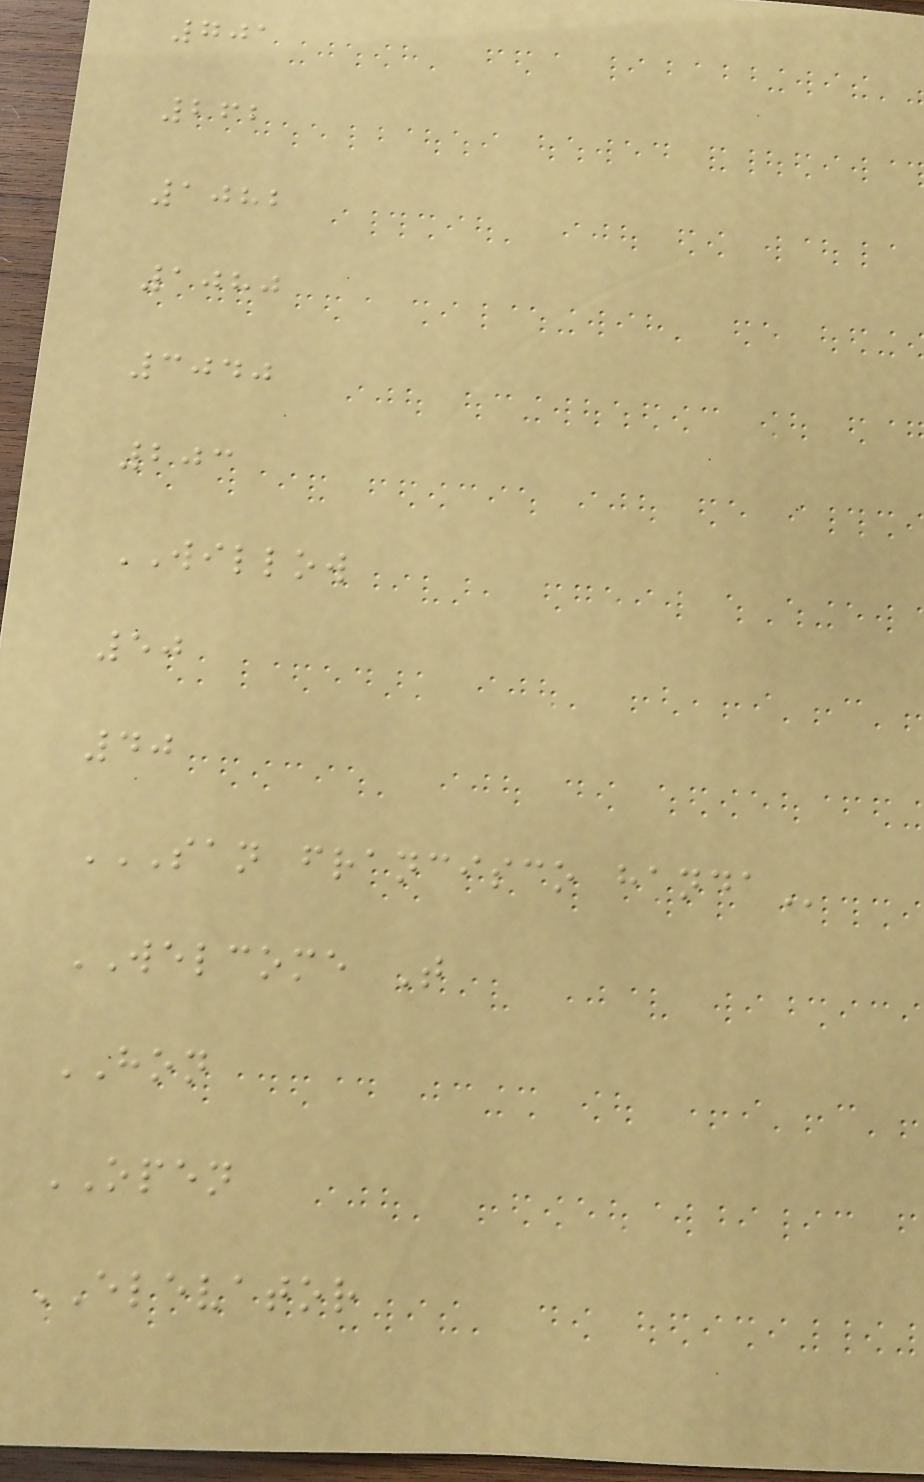701
262
1082
1080
3040
203
WILLOW
50
40
SAN FRANCISCO HANDA
WELCOME T
HON
OPEN
ELEVATOR
